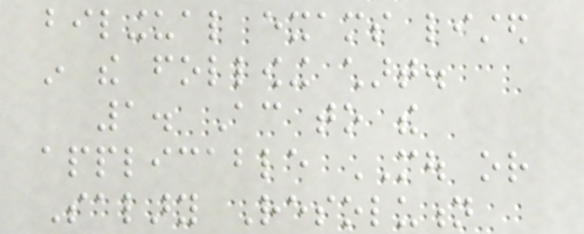bilingual exams listed
in the following chart.
1. According to the
applicable MOU or
Salary Resolution
